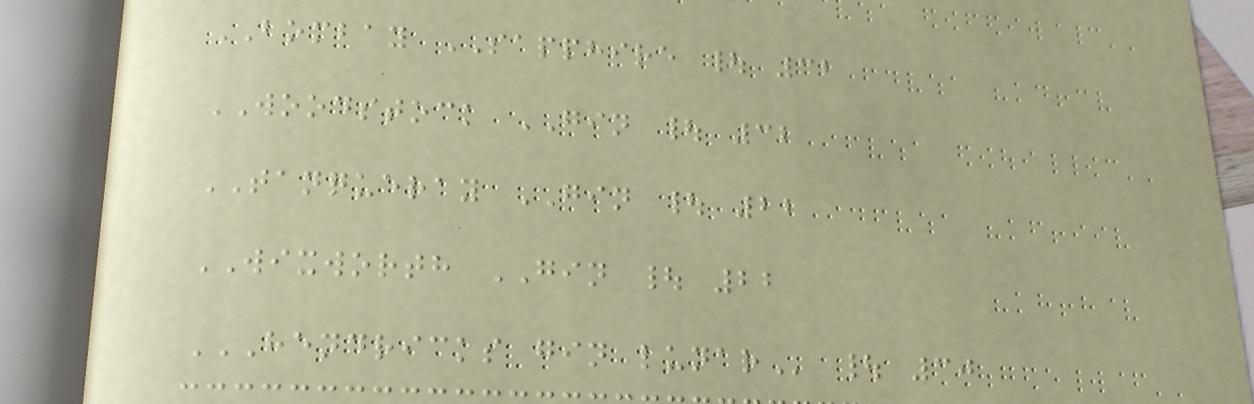BOMBAY SAPPHIRE | 32
WOODSTOCK GIN | 32
TANQUERAY GIN | 22
WIXWORTH GIN | 22
HENDRICKS GIN LUNAR | 30
